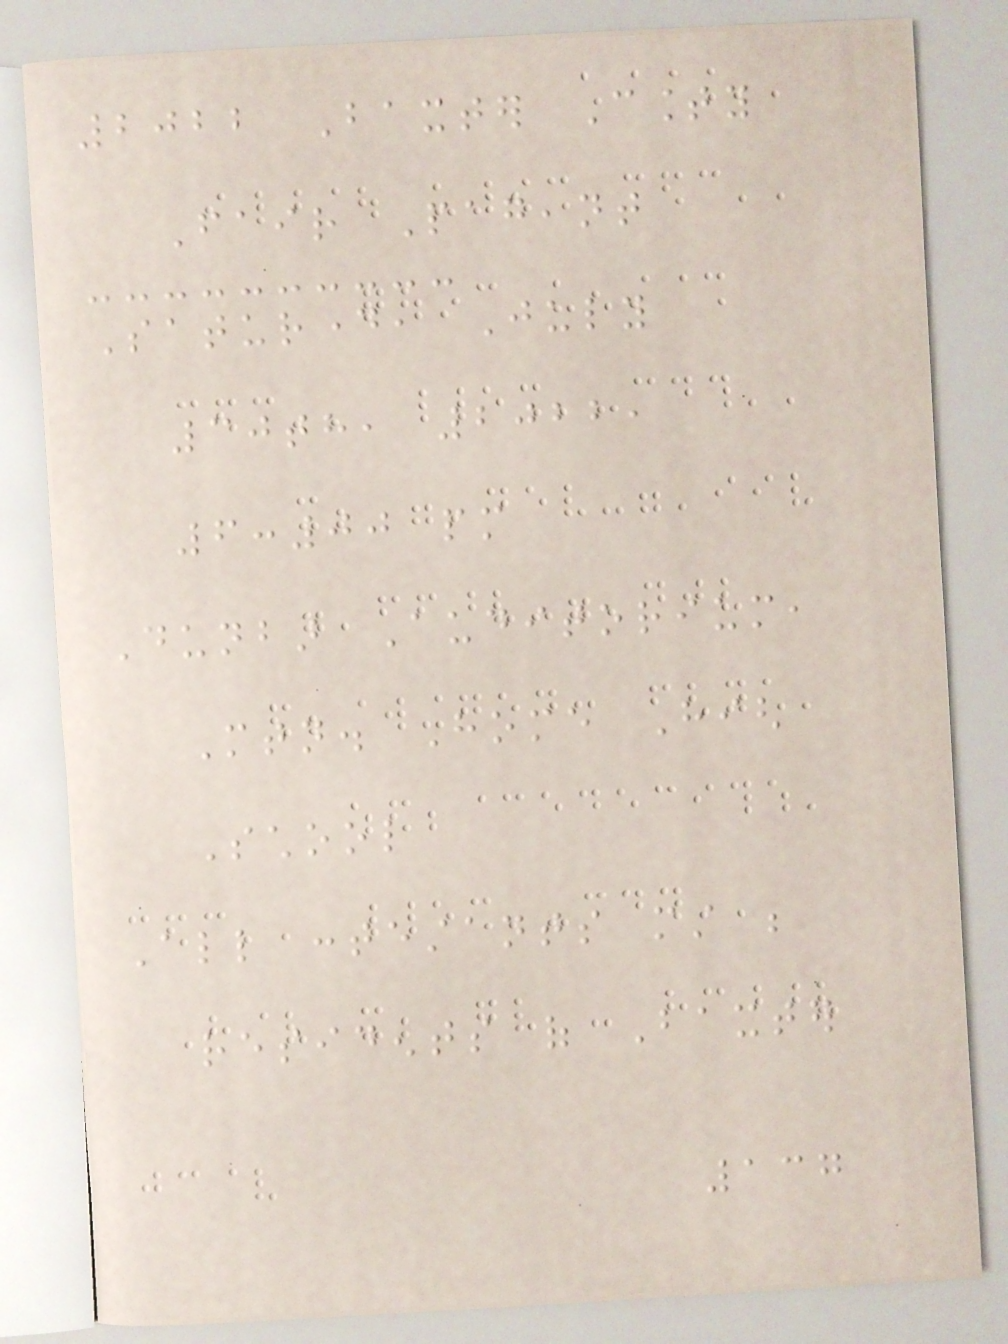2022 Baxter County
Fair Pageant
Saturday, July
30th, 2022,
6:00 pm
Dunbar Auditorium,
Mtn. Home High
School
All contestants must be
residents of Baxter
137
